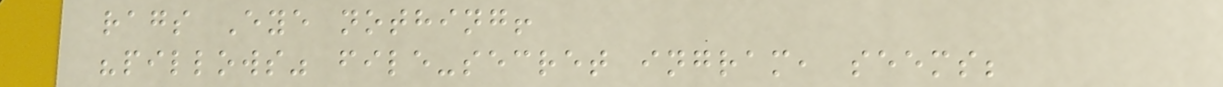rags Eye nothing!
"pillows" file-secret ingram, seems;
